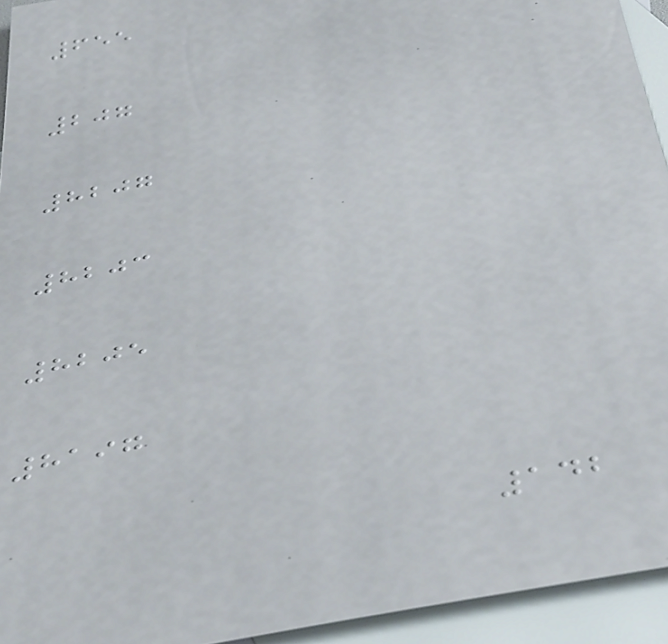655
207
8207
8203
8205
8197
142
